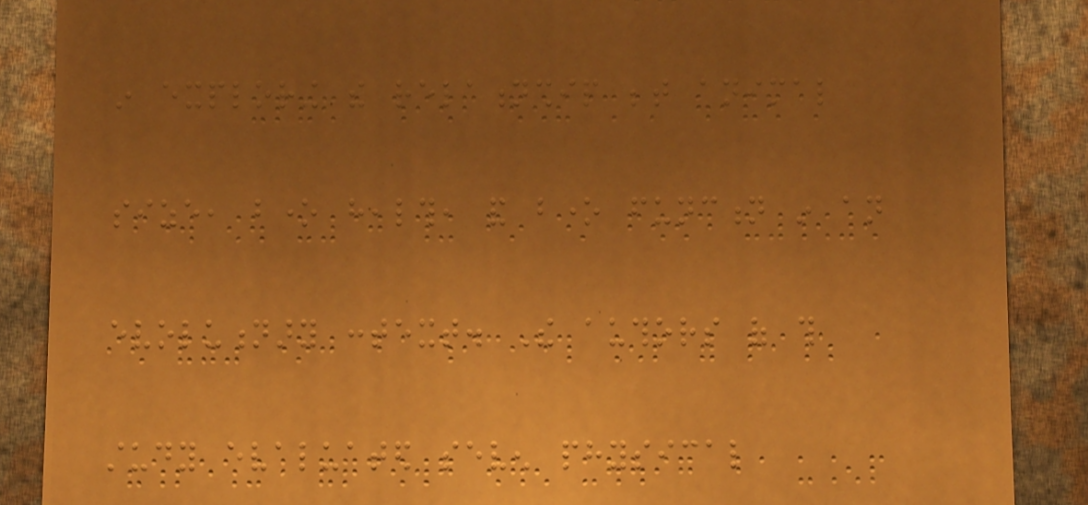in exploring the relationship between animal
size, bone health, and bone function in an
evolutionary context. The authors of this
study evaluated seven physical
